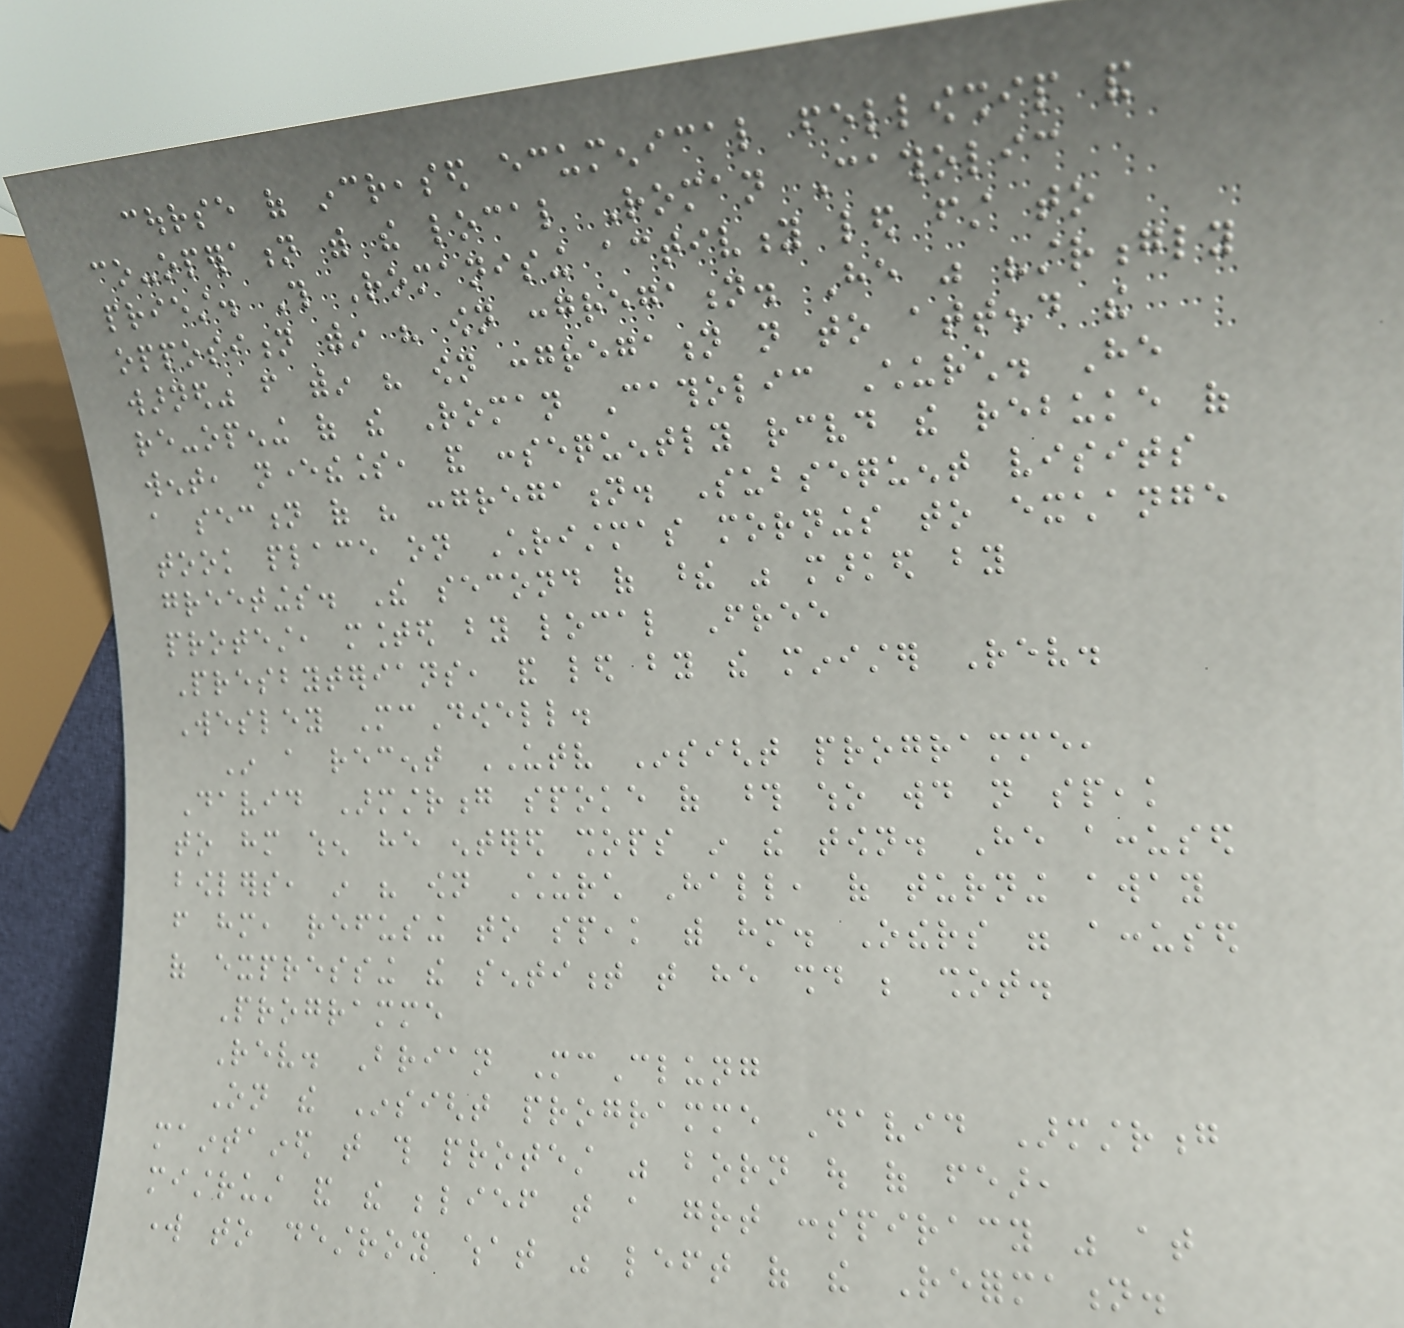course of increased ecumenical fellowship and
co-operation with the local Roman Catholic
priest. This Romanising activity led first to
opposition within his own congregation. He was "strongly
warned" from within his own congregation not to attend the
re-opening of the Roman Catholic Church. He
went, nevertheless, and consequently received the rebuke of
a section of his congregation. Subsequent visits
took place on Christmas mornings to exchange
greetings. The second of these was marked by
protest, mounted by local Free
Presbyterians, and led by the minister Rev.
Wesley McDowell.
In a recent UTV Insight programme,
David Armstrong spoke of those who would not speak
to him when he entered shops in the town. He accused
bowlers, in his own Church Hall, of turning away
from him, refusing to speak with him. Others were accused
of expressing the sentiment that he should be shot.
Programme
Rev. Brian McClung
On the Insight programme David Armstrong
maintained that this protest was born out of fear,
mistrust and the belief that a great conspiracy was at
work to destroy what was left of the Reformation.
